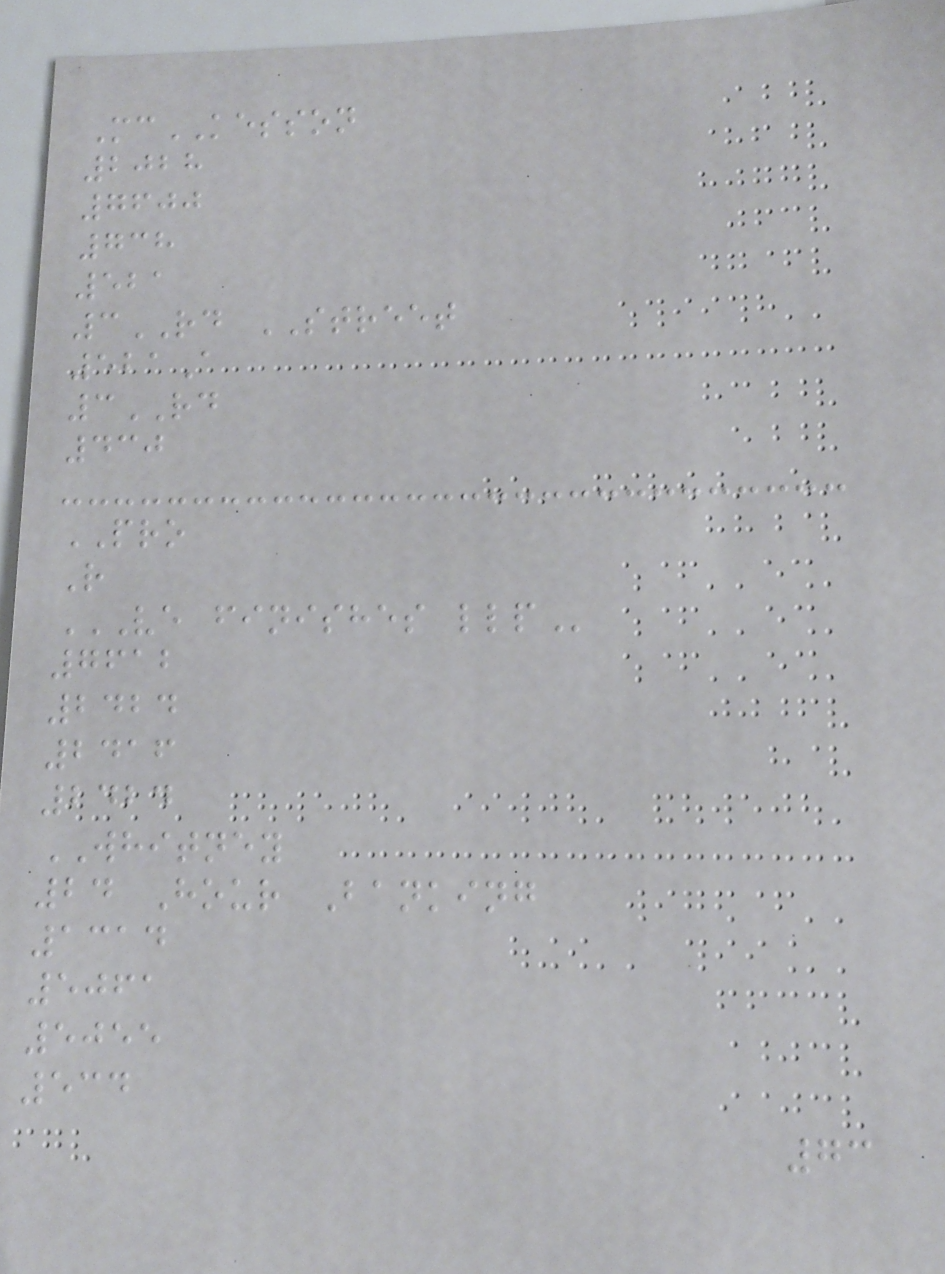McKESSON
2028
7600
738
521
3RD STREET
521A
3RD
430
PRO
R
VE FINISHES LLP
7612
2424
2416
2424
WHITNEY
24 Hour Banking
1314
5061
5055
534
73
